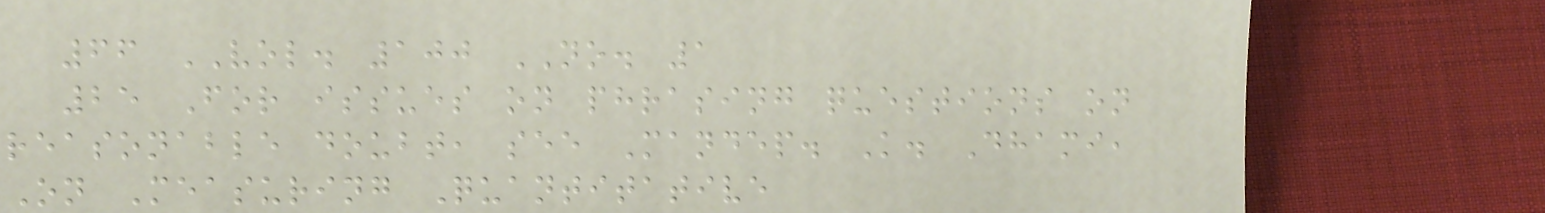66 VOL. 100 NO. 1
25 For issues on phrasing questions on
reasonable doubt, see Mandep. K. Dhami,
On Measuring Quantitative
